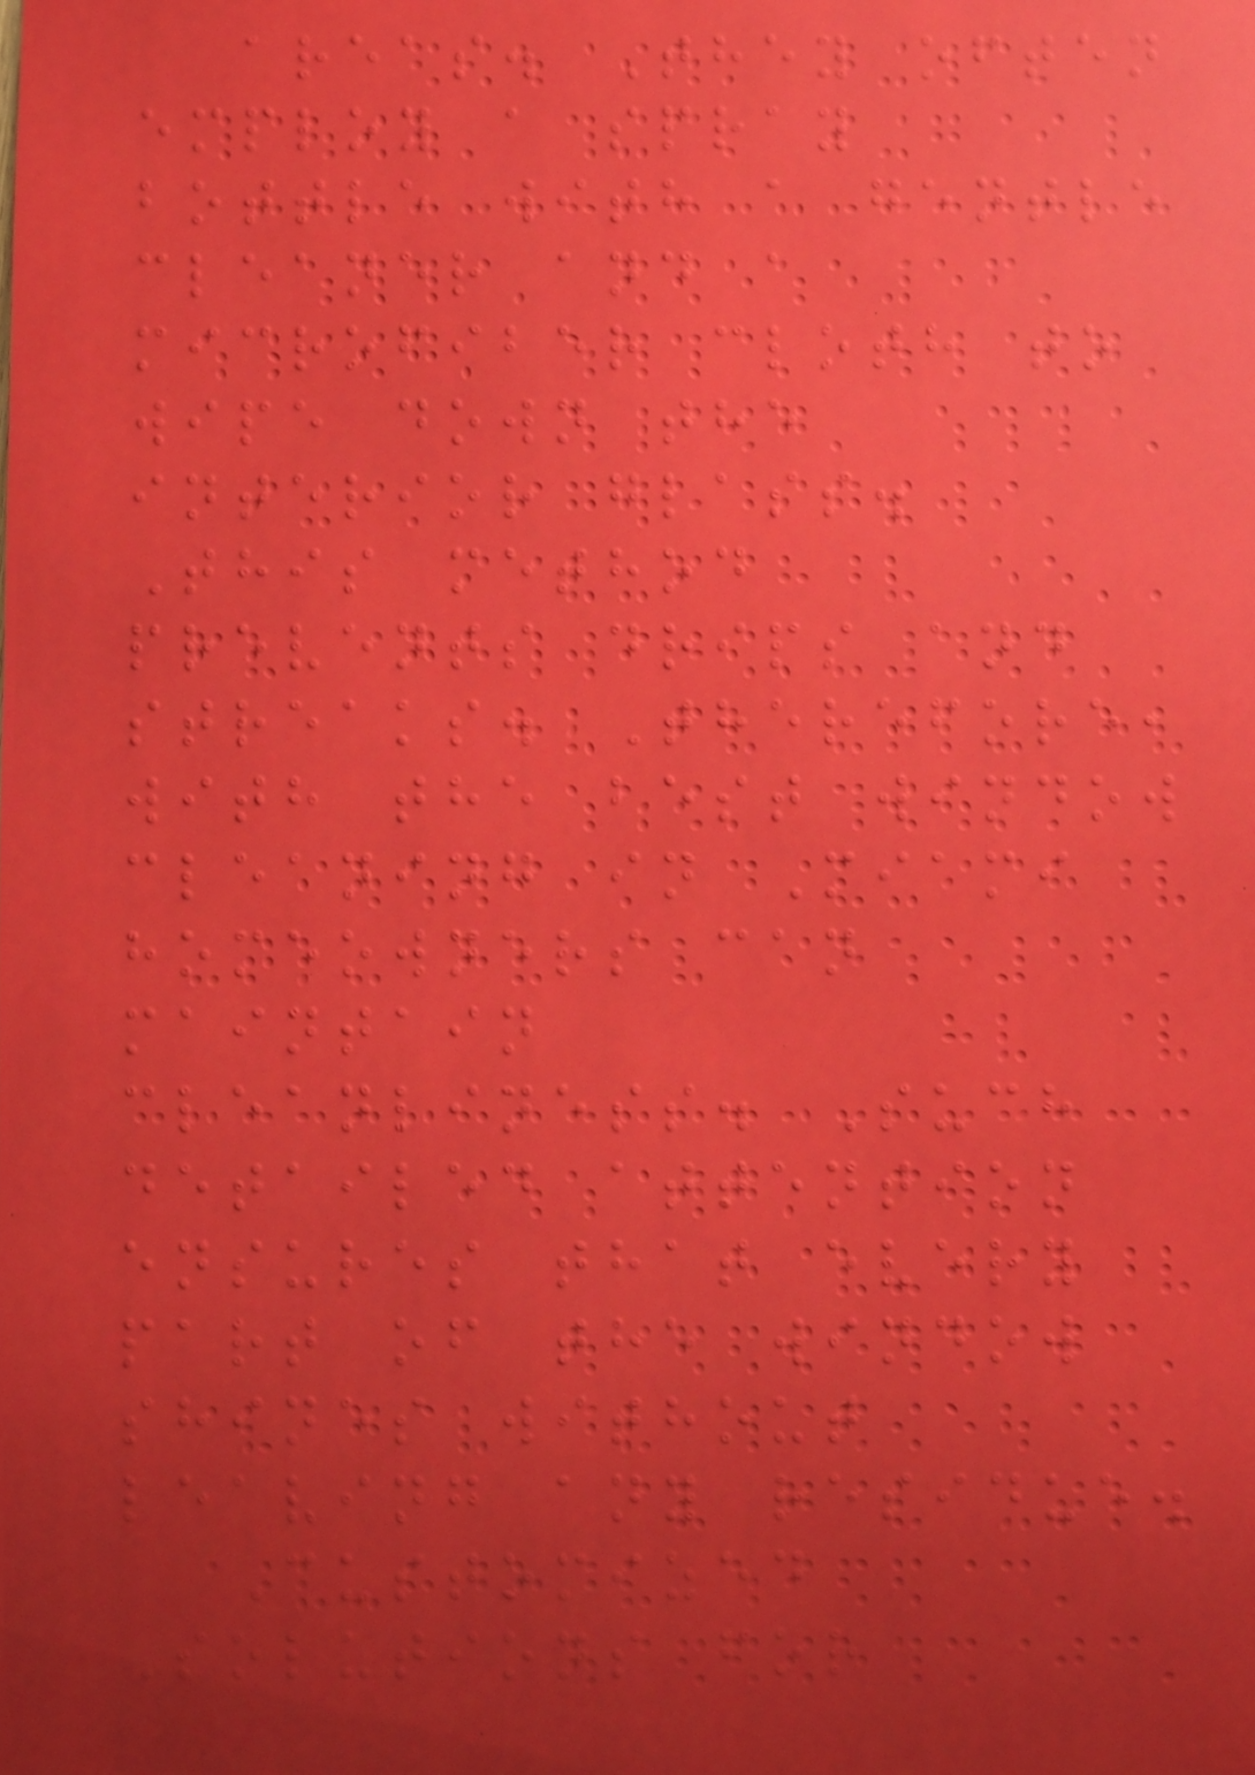areas. They often
employ a spray
bottle with a gentle
cleaner and a
microfiber cloth to
wipe down the
interior glass.
This method
prevents drips and
streaks. Therefore,
with the best window
cleaning in Miami
homeowners can
maintain
cleanliness. Such
detailed attention
ensures that every
part of the window
shines without
leaving any residue.
Customized
Solutions for
